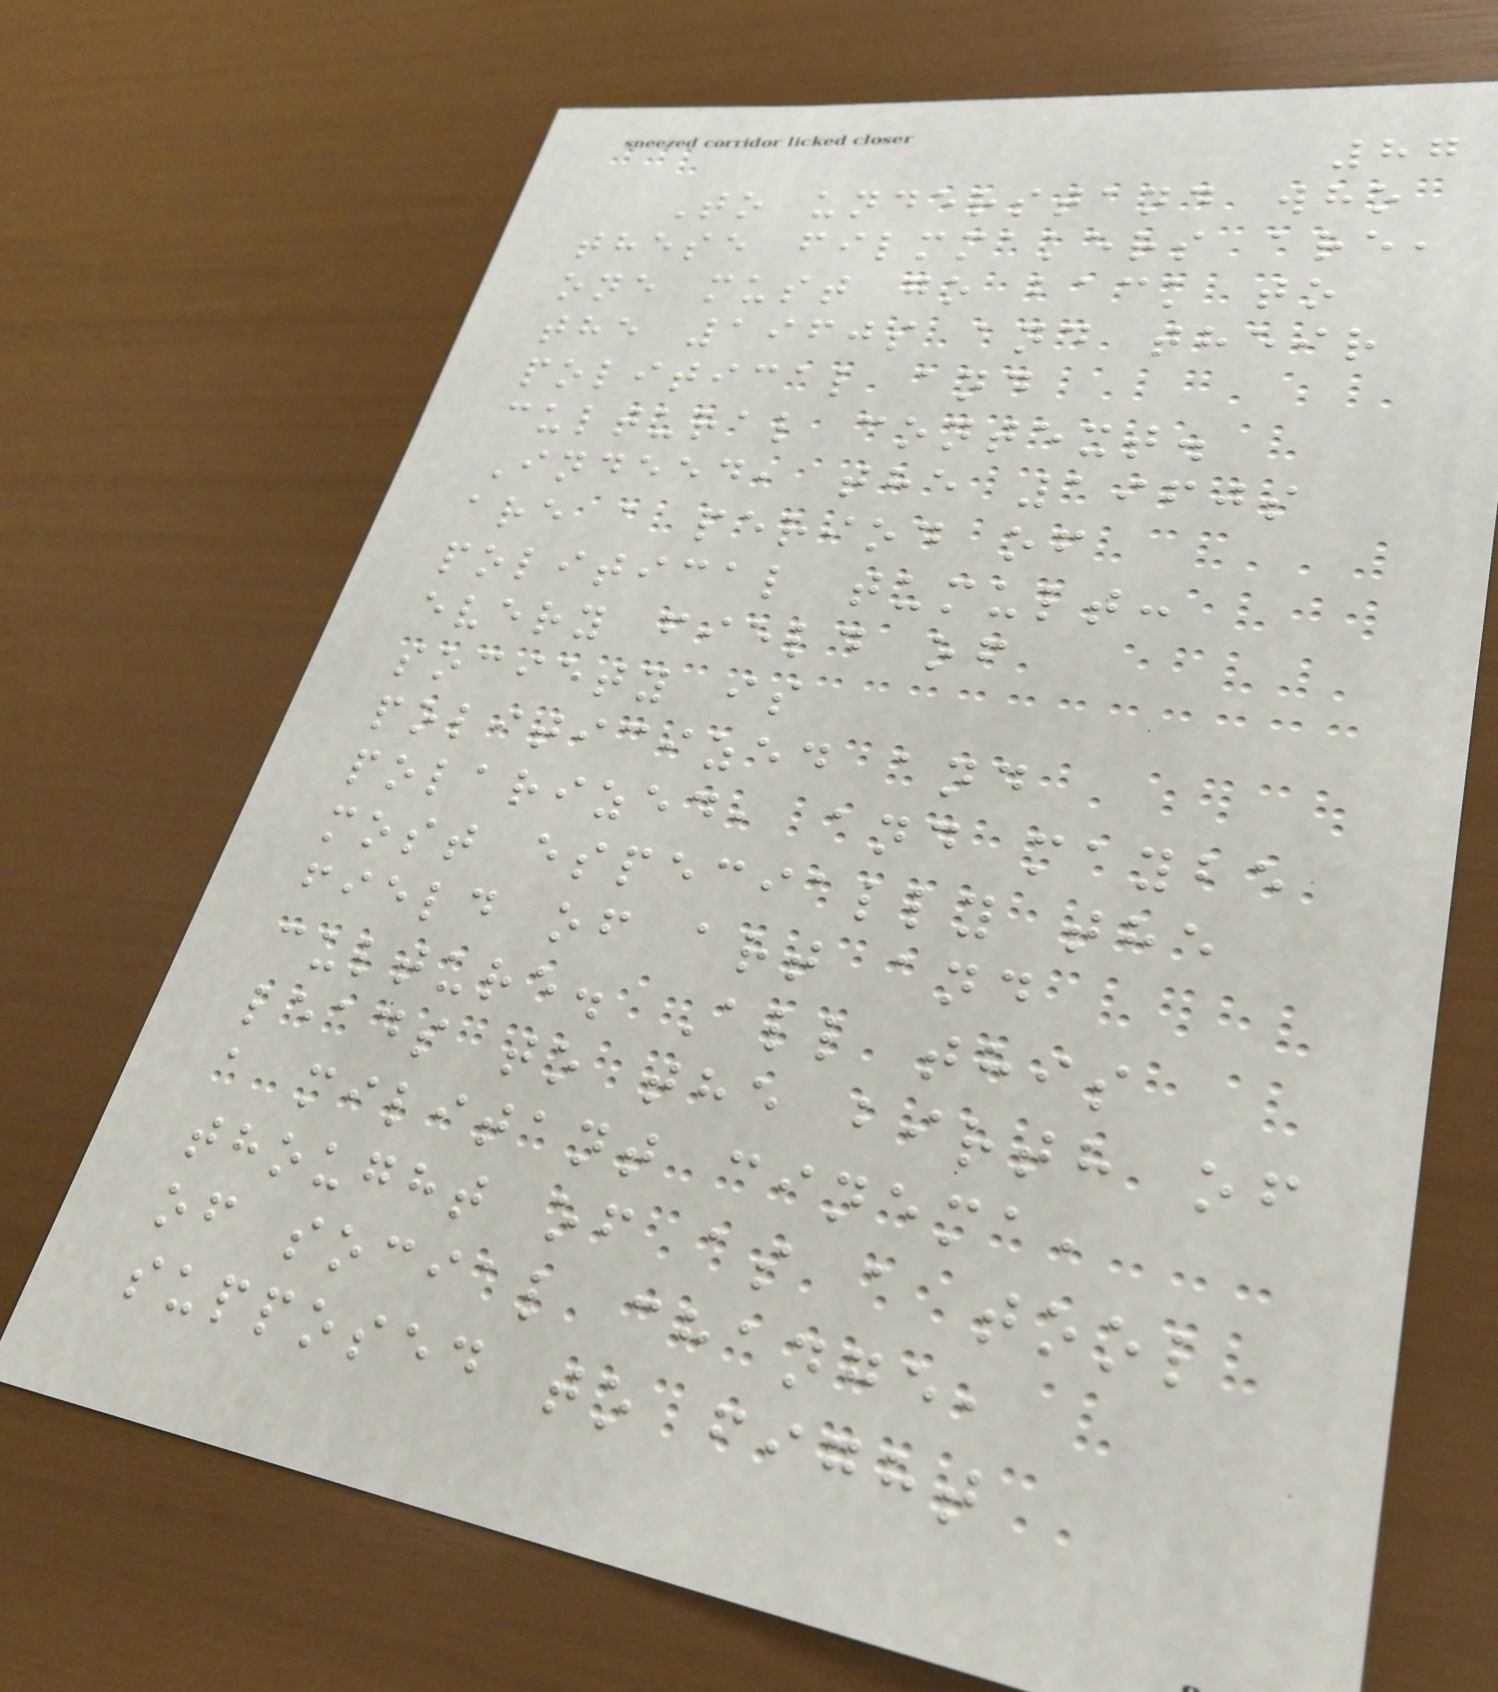87
To understand who
these filmmakers are,
one must go back to
the 1960s and their
political and
cultural context.
Indeed, the 1960s
are a period of
political tumult:
every field of
society is
politicized and
polarized, and maybe
most especially the
field of art and
culture. All this
leads to the birth of
a militant cinema,
thought of as a tool
of social change,
supposed to fight
